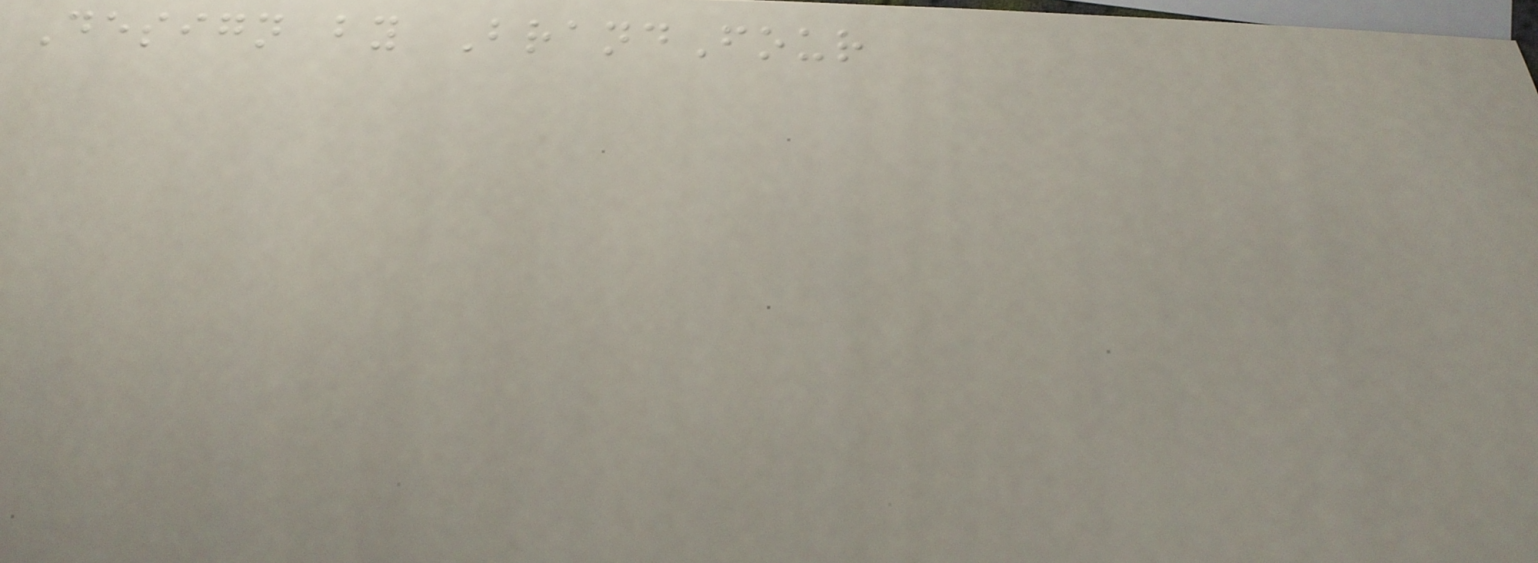Design by BrandFour
